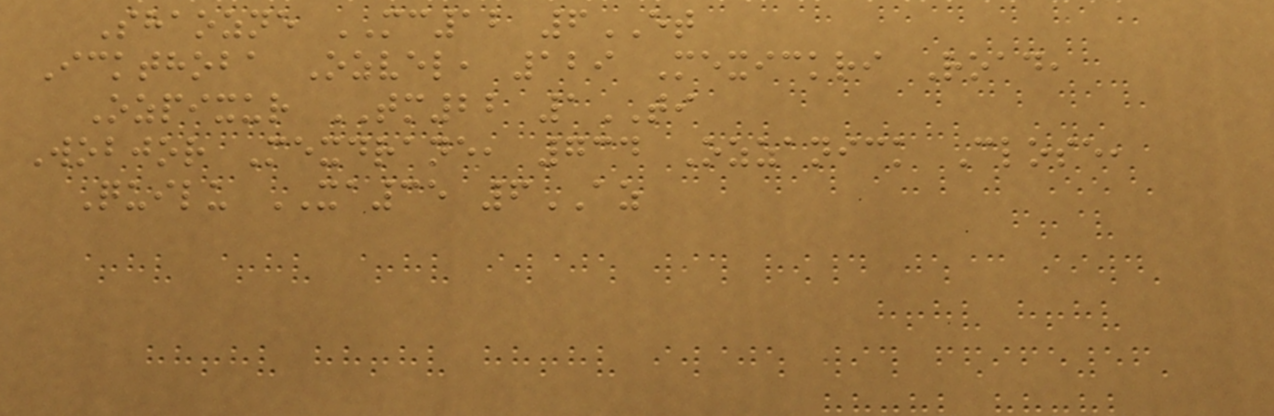Shaozne MC12 6ET
Ickthoba Ozvel, 129 Mexickri Road,
Ozpixur TM22 1TI
Wobjor Mexdrane, 734 Ozzanick Close,
Quilu XA35 6AZ
